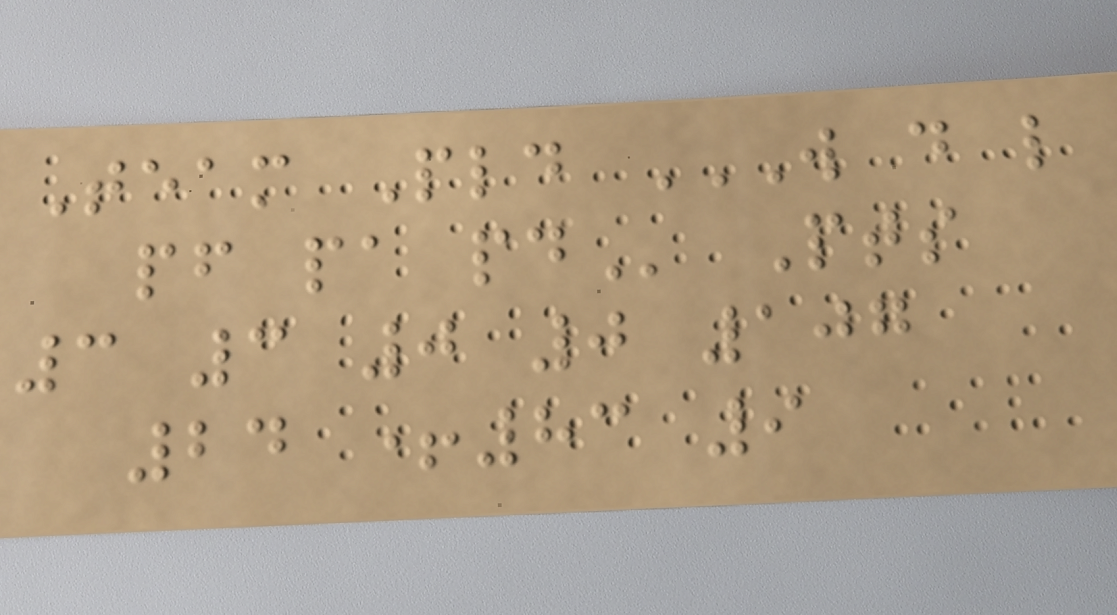Team Pld W D L
PF PA PD Pts
3 3 0 0 107
24 +83 9
